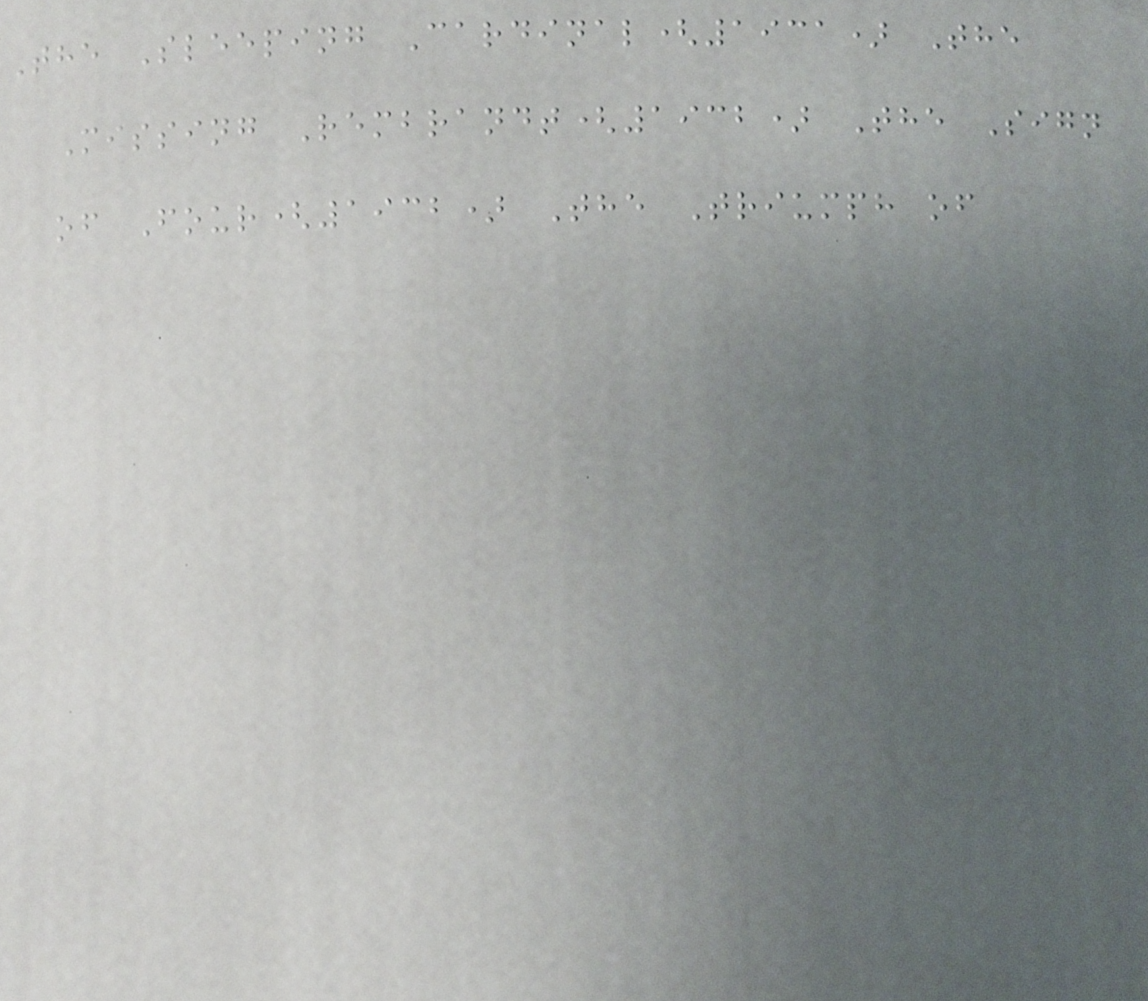The Sleeping Cardinal(1931) The
Missing Rembrandt(1932) The Sign
of Four(1932) The Triumph of
